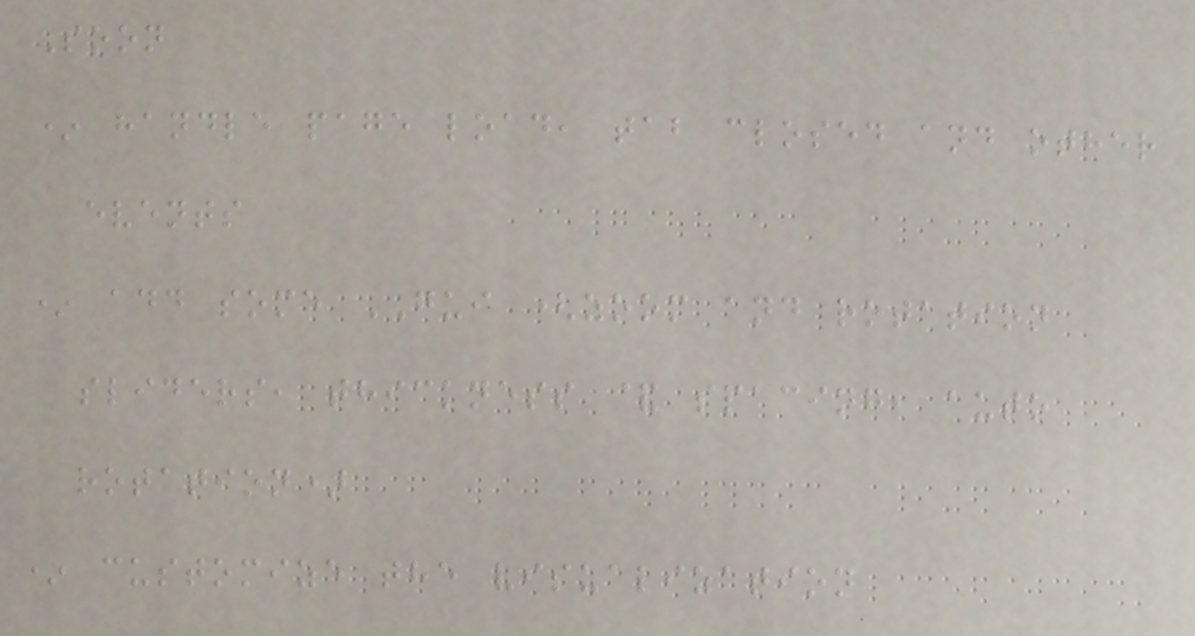Soon
* handle page load, tab closed and other
events
* add some GUI (zoom and rotation
sliders, thickness & spacing, auto
rotation)
* customize the visualization
